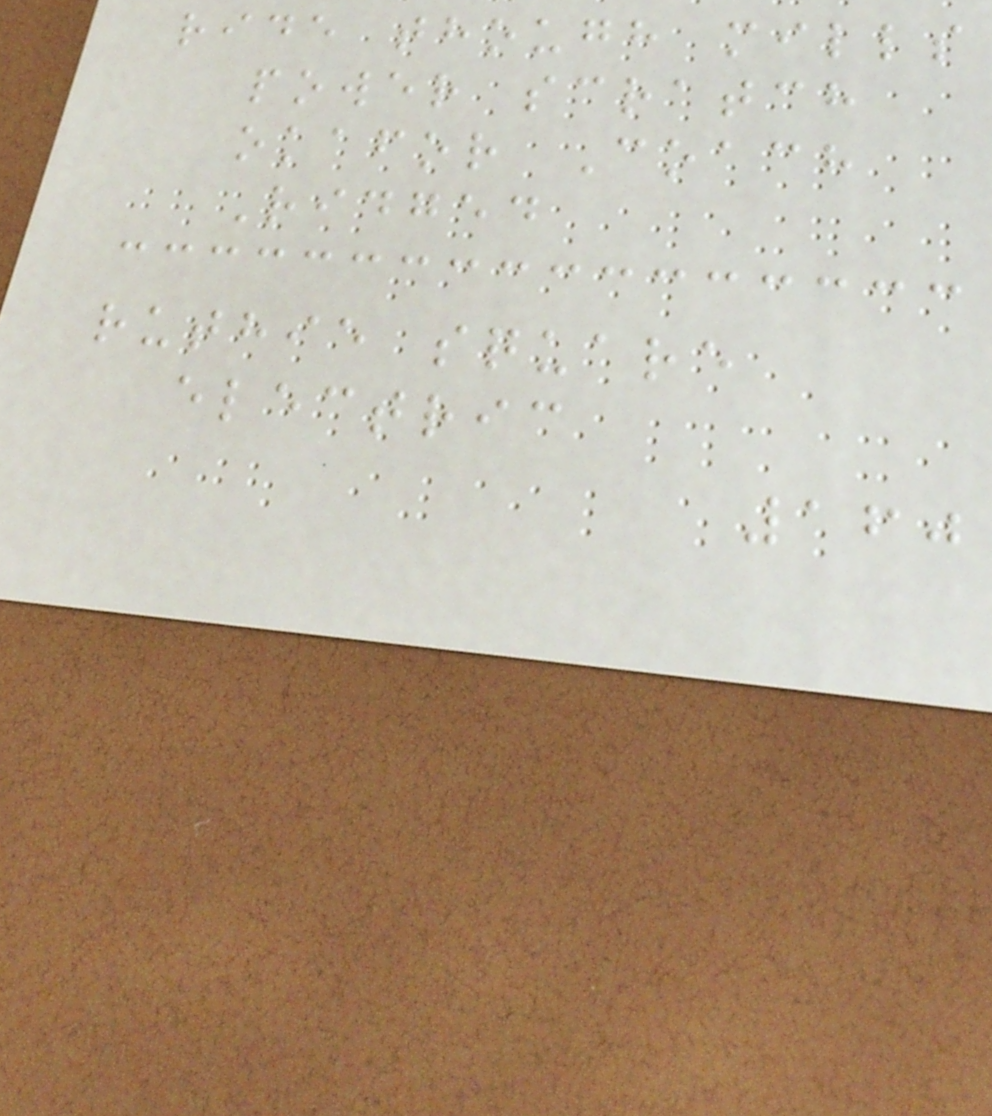ride though mills
power scratch
okafor Coach
Ridged
ruthie square
electric
160
